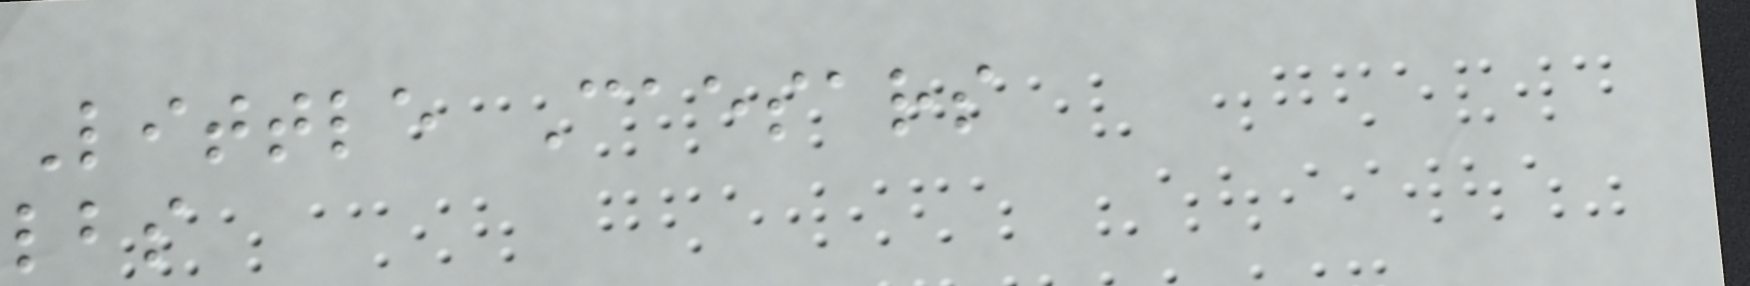Little Caesars
lbs
